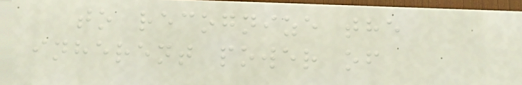to recognize the
inherent power of
